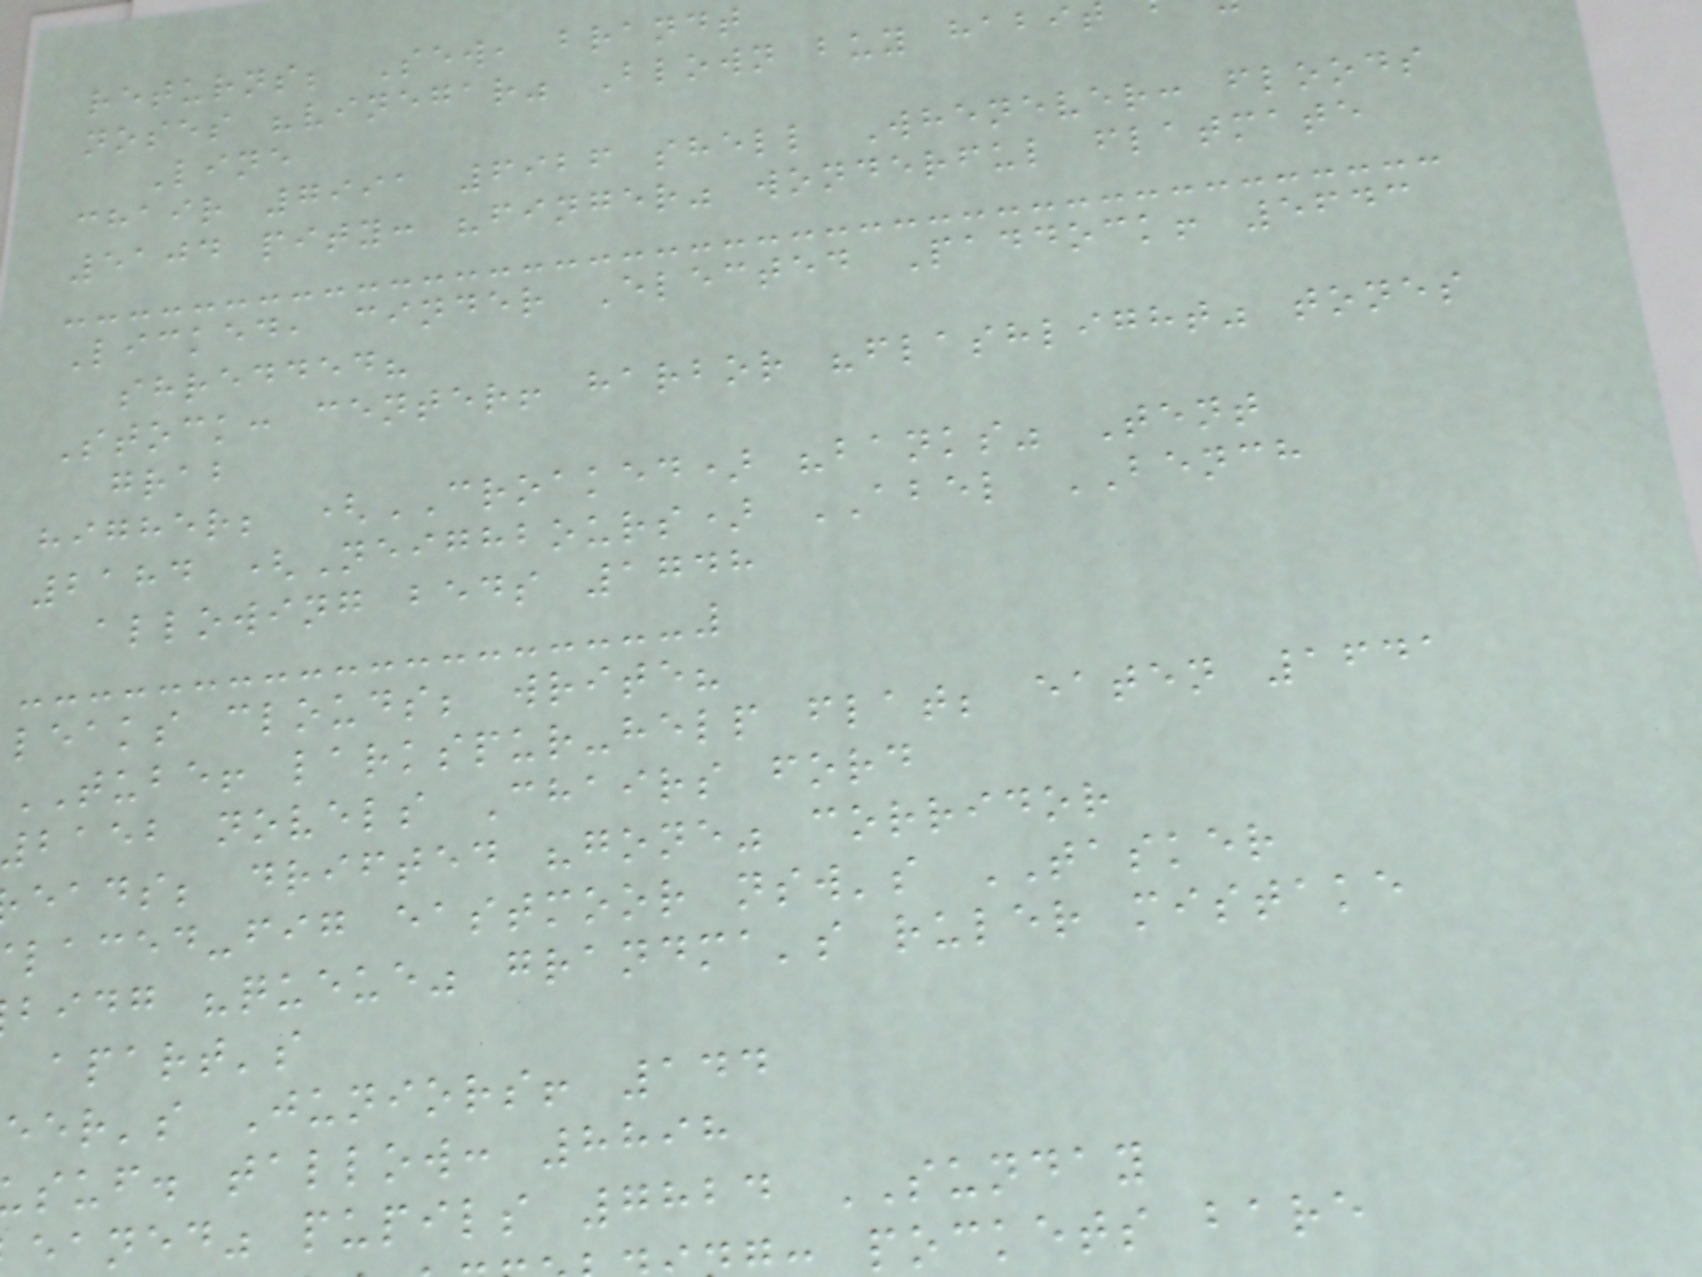returns; Sew, brandt
noses "vinegar" Blown buy habit
Line
chair 7991 6926 shell Whenever: floods
5104 pity: "finger" wonderful flatmate
Licked, cinder Elected Paddock! 5643
shredded?
Stock: center! harbor "flashlight" tones
grab
higher; (CROAKED) "banks" Tent
2184 (Neighbours) ABEL BENCH
allowing beds 1748
leaks clouds; write?
TUBE! larkspur-help flat; eaten 1641
baeb novels Chairs ford
eads; drifted "gone" corridor
laced-fig eastmoor nsw's TASKER
bidg "queue" grandma's ruler mistake
apart's
eer's Juniors! 144
suf. tallow: 8898
eaned" pupils 7824 SUNDAY
pockets bare
